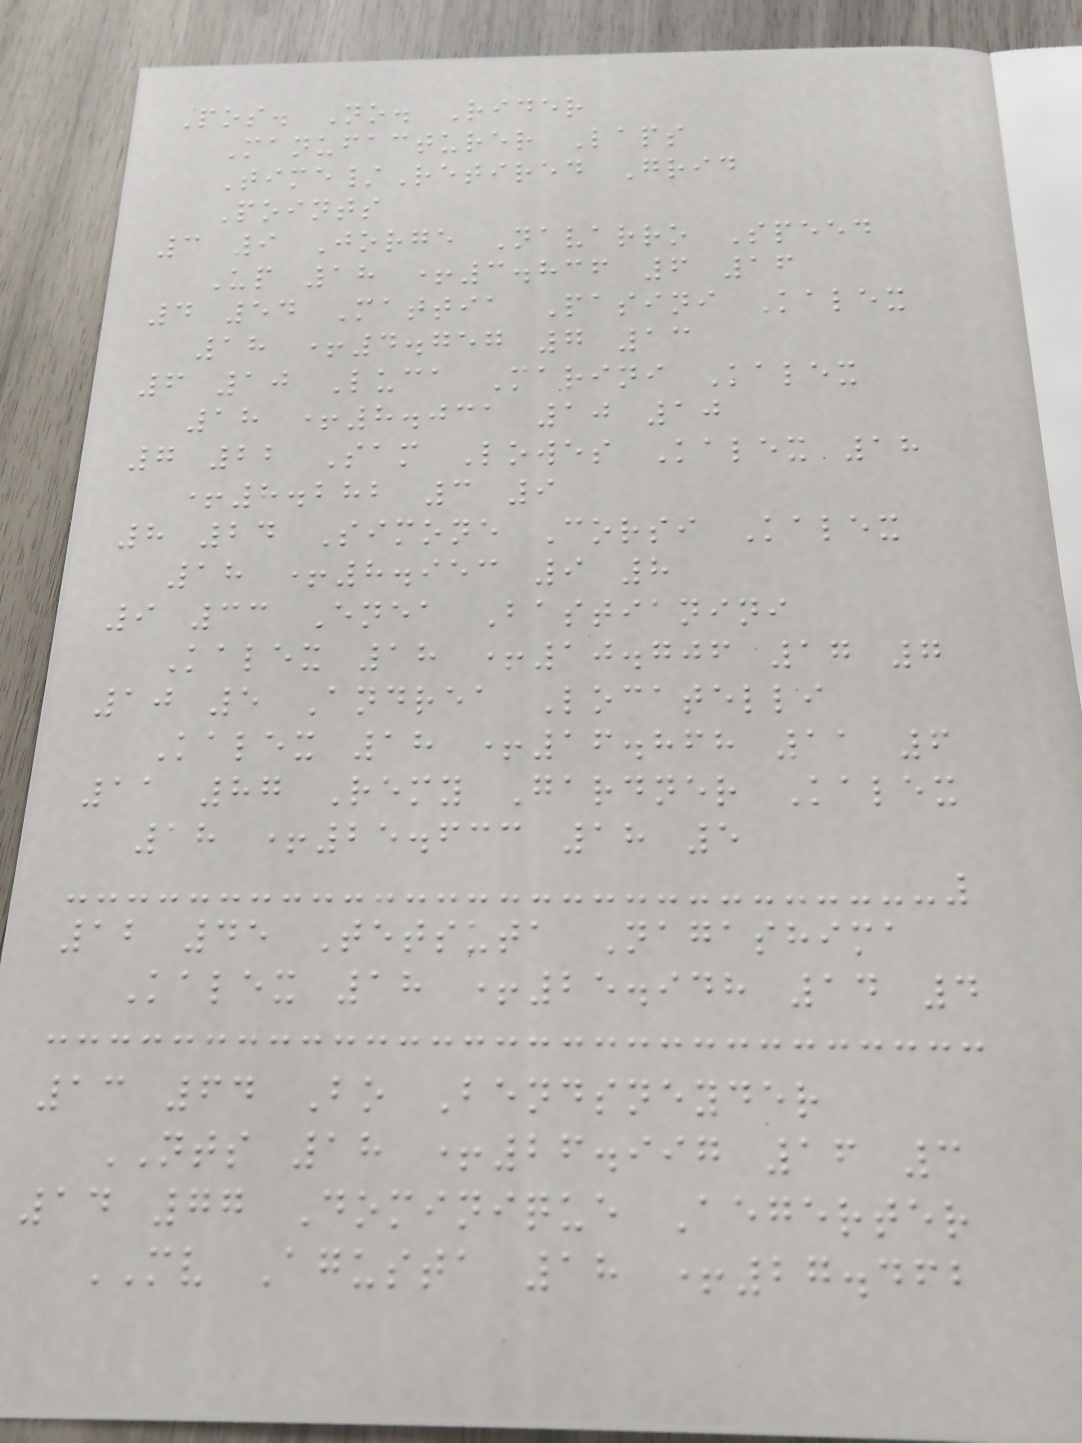Pos. No. Rider
Manufacturer Laps
Time/Retired Grid
Points
3 9 Jorge Navarro Speed
Up 18 +3.836 6 16
4 54 Mattia Pasini Kalex
18 +4.757 7 13
6 10 Luca Marini Kalex
18 +8.031 10 10
7 22 Sam Lowes Kalex 18
+8.282 3 9
8 24 Simone Corsi Kalex
18 +8.953 9 8
9 33 Enea Bastianini
Kalex 18 +10.706 17 7
10 5 Andrea Locatelli
Kalex 18 +16.868 11 6
11 87 Remy Gardner Kalex
18 +25.633 18 5
12 45 Tetsuta Nagashima
Kalex 18 +25.948 14 4
13 64 Bo Bendsneyder
NTS 18 +26.997 16 3
14 77 Dominique Aegerter
MV Agusta 18 +27.462
